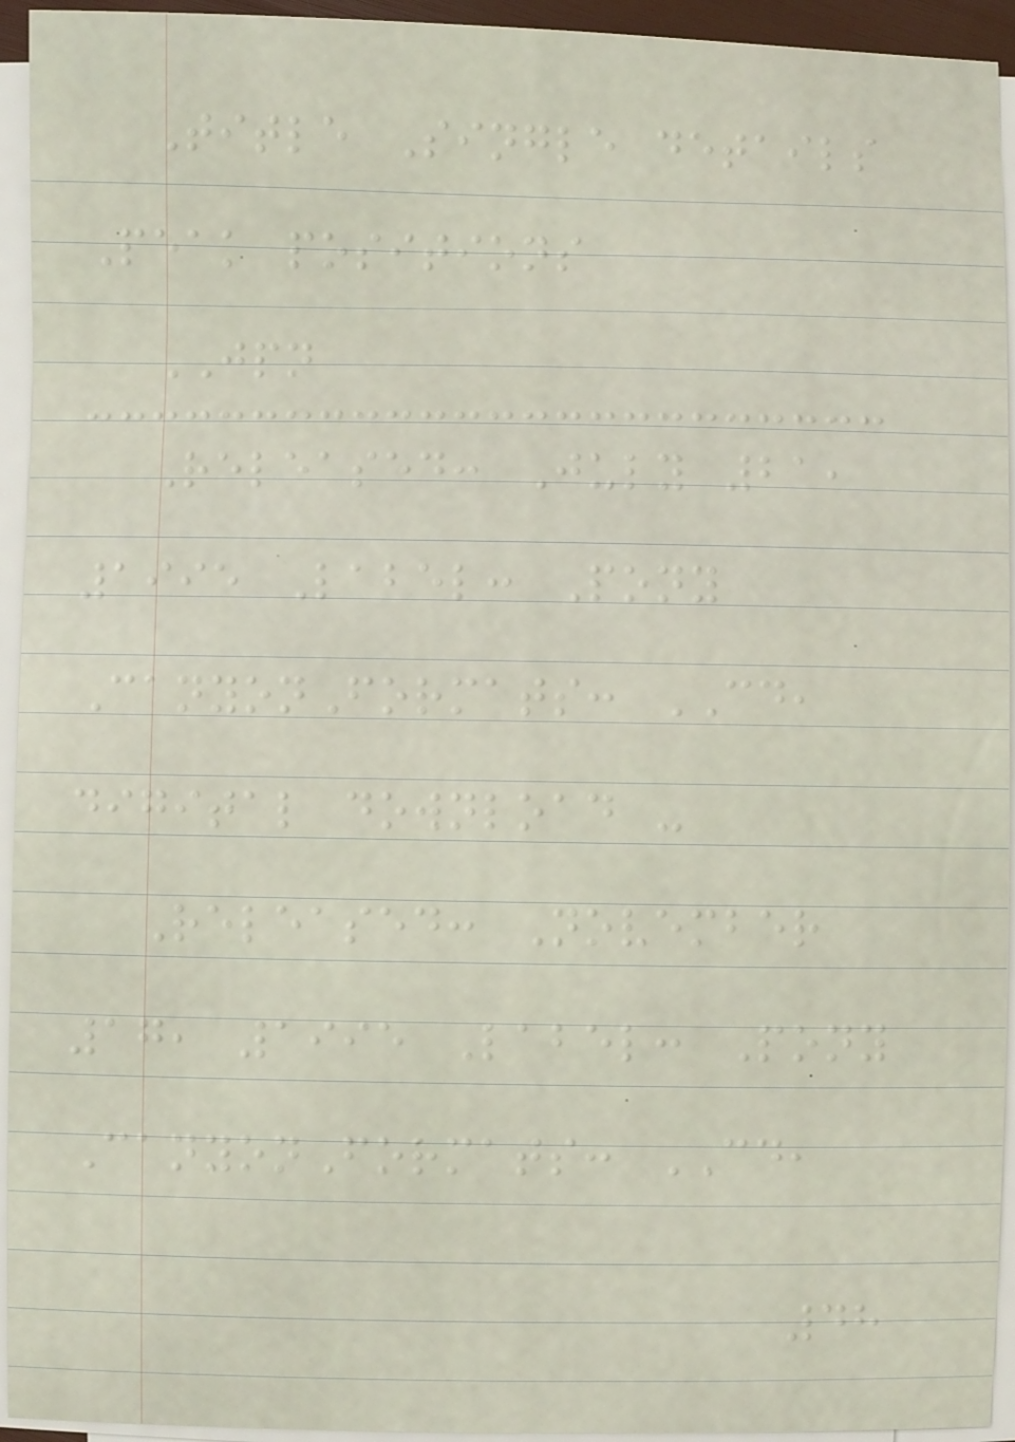Title Single details
Peak positions
JPN
Released: July 21,
1995 Label: Pony
CanyonFormats: CD,
digital download -
Released: November
17, 1995 Label: Pony
CanyonFormats: CD,
48
